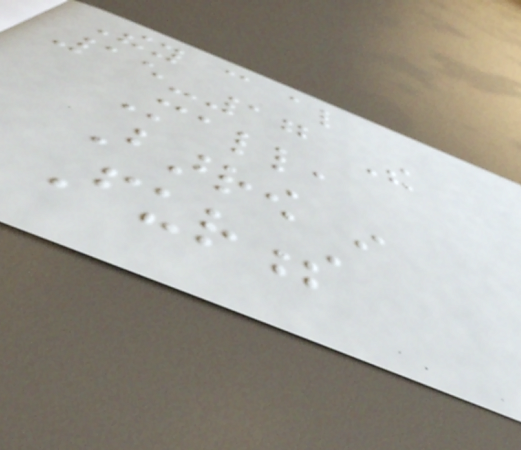They can also
15-17 The
Mall,
Barrow in
Furness
